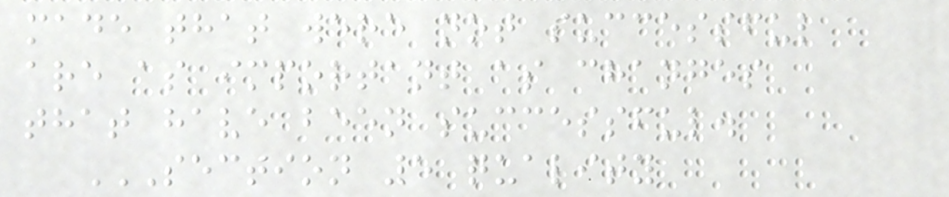made that were not successful
are as important as changes
that have been successful.
SECTION 5 QUALITY
